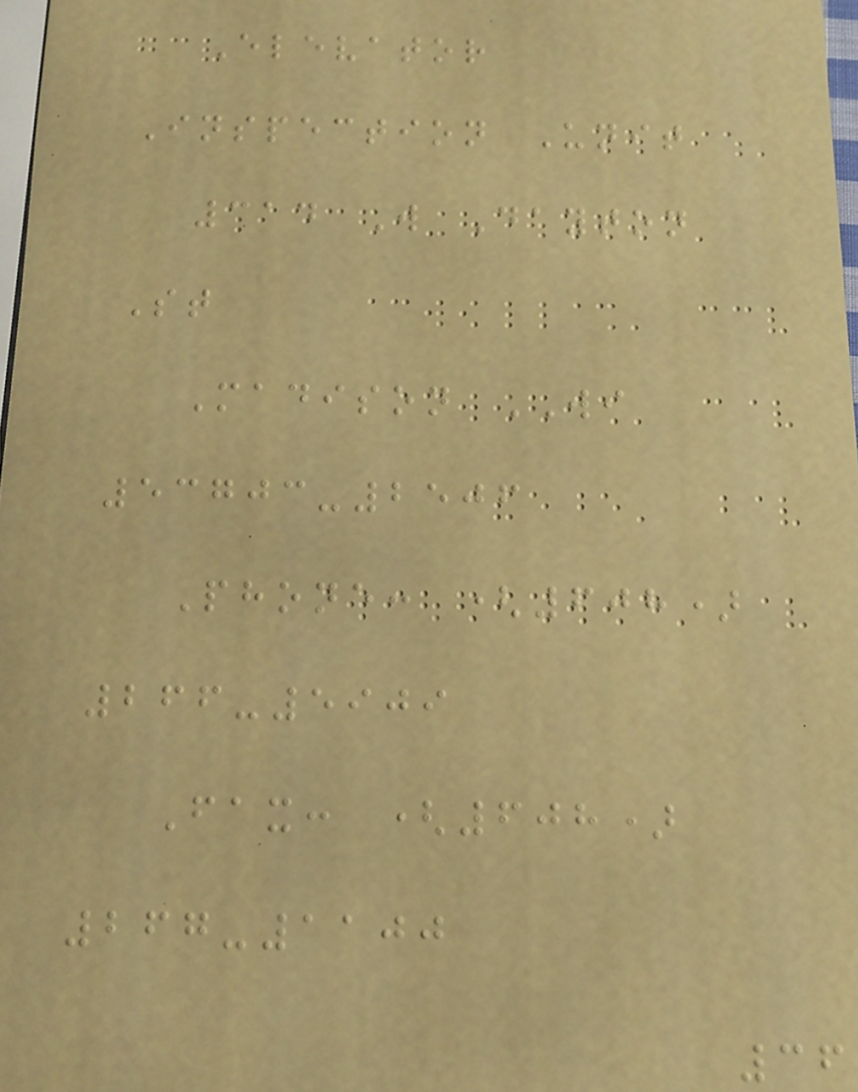Elevator
Inspection Unit
314 W Dayton
St
Madison WI
53703-2506
Phone: (608)
266-5909
Fax: (608)
267-1100
36
